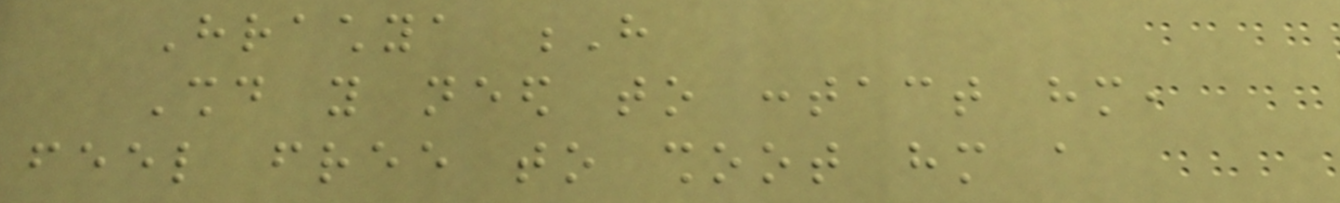Hrachya H
Should you need to contact him,
feel free to shoot him a
